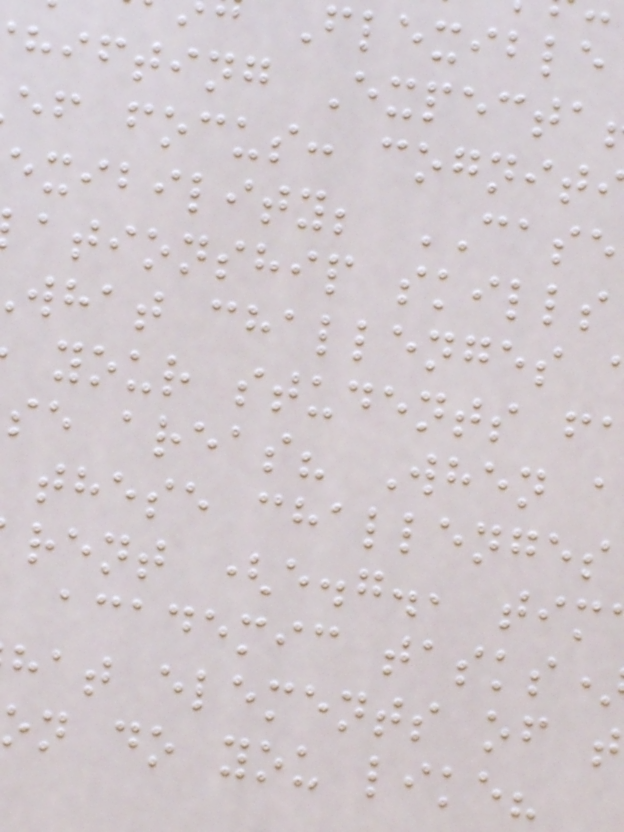flexible
hifting Expecta
ef focus: cognit
exibility; CASE
ationship skills
what challenges
your students f
se areas? When a
these challenges
rent (e.g., tim
academic tasks
hat elements of t
on do you like?
